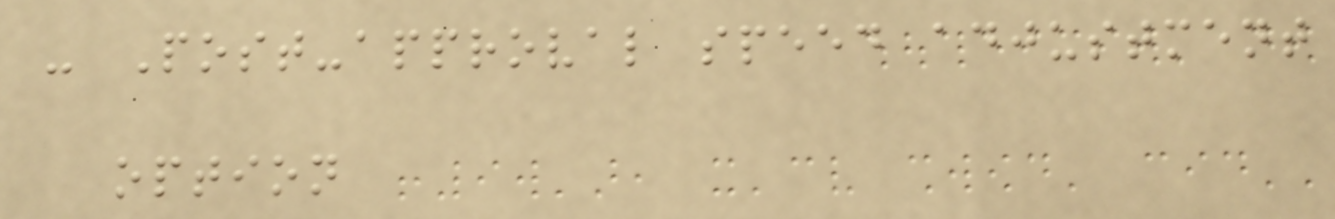- Post-approval speed adjustment
option
